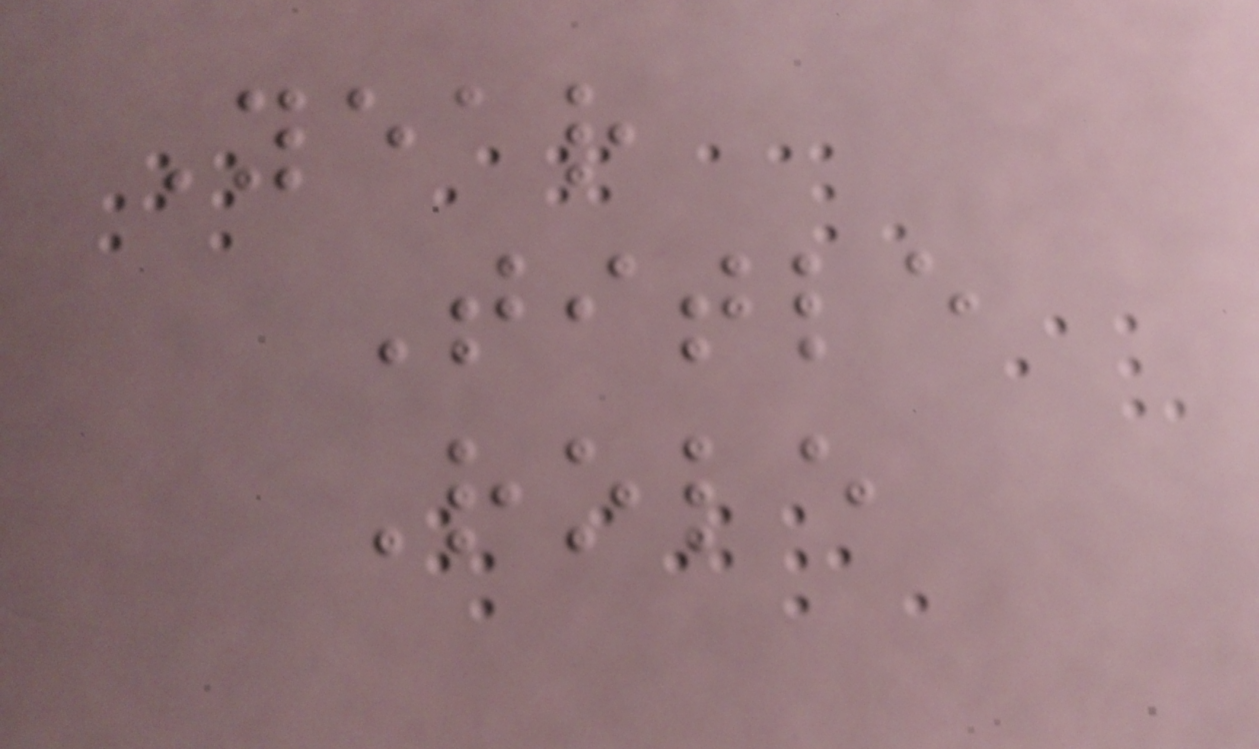Year
Title
Role
